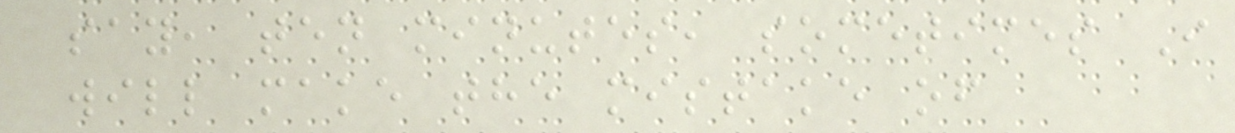say, ten minutes, sometimes I
will make the mistake of
